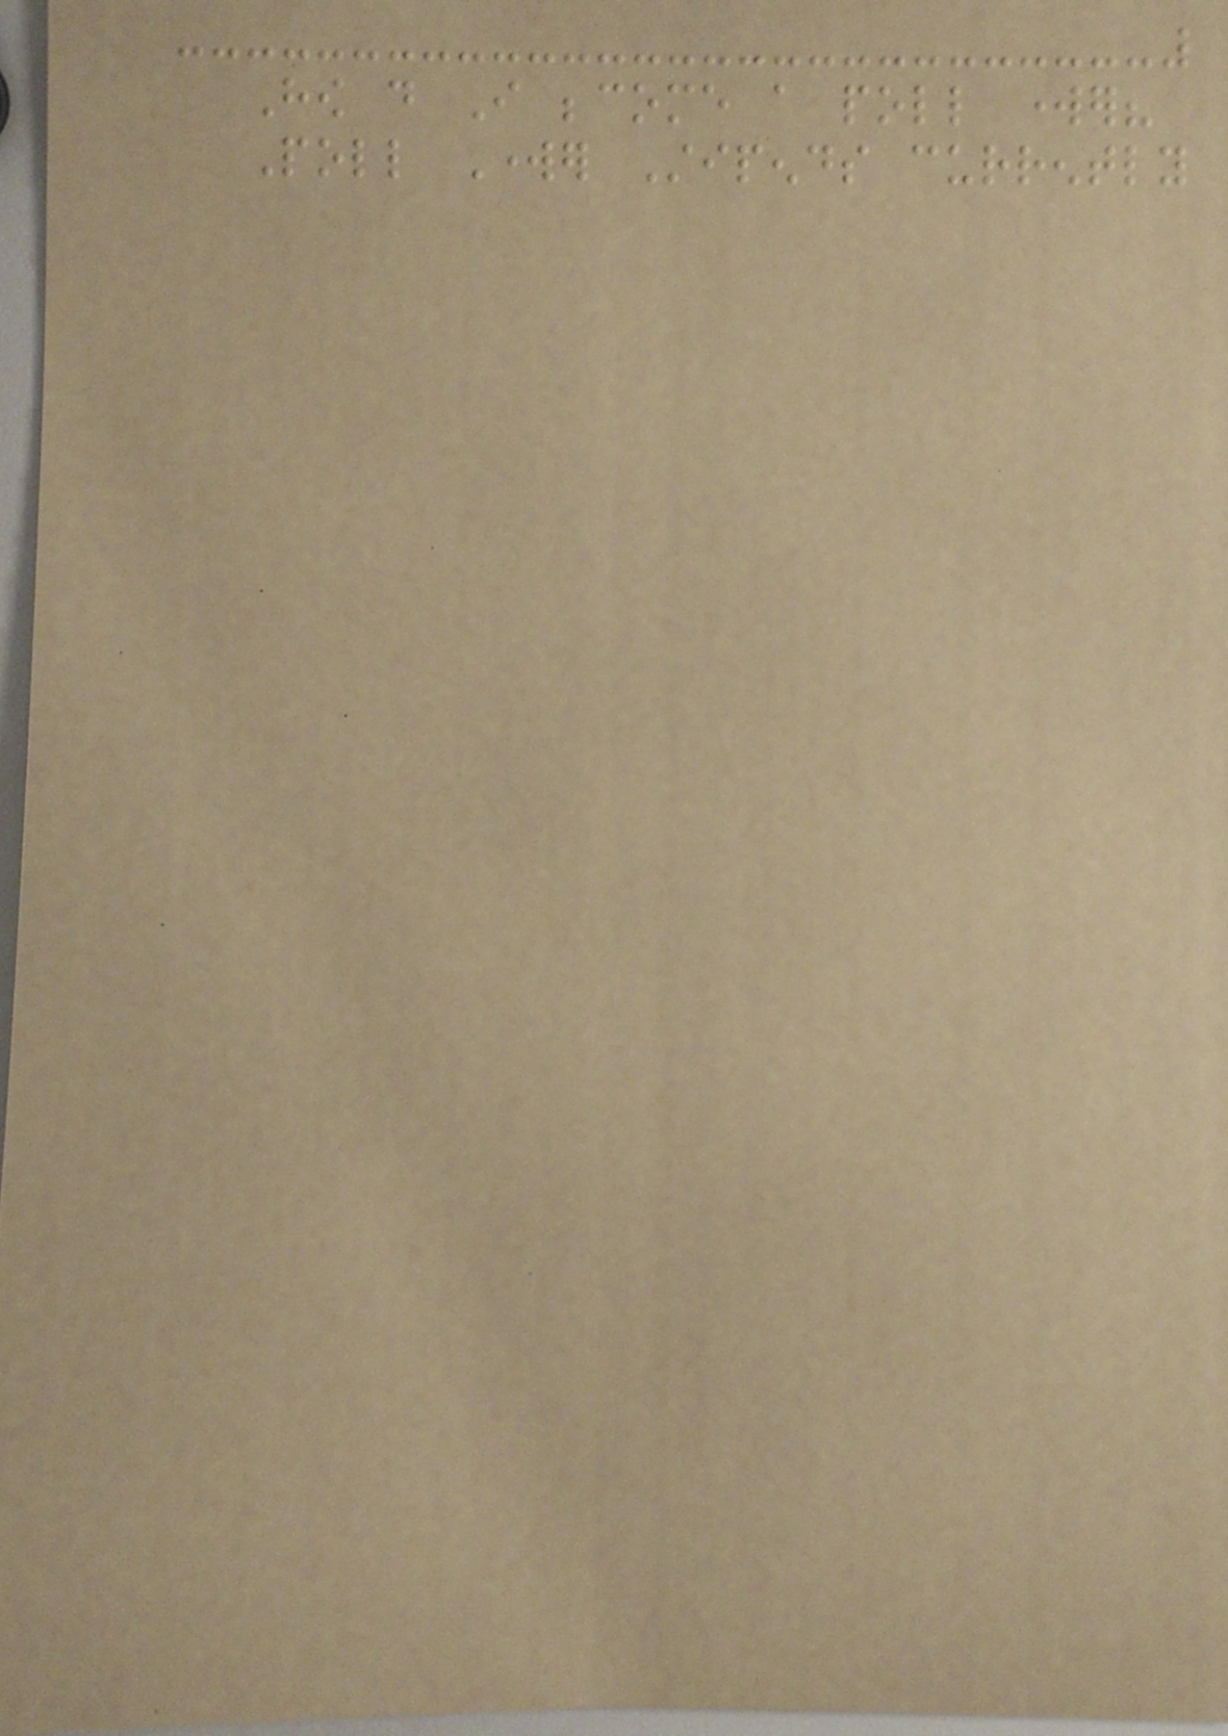How do I become a poll worker?
Poll Worker Stipends currently
